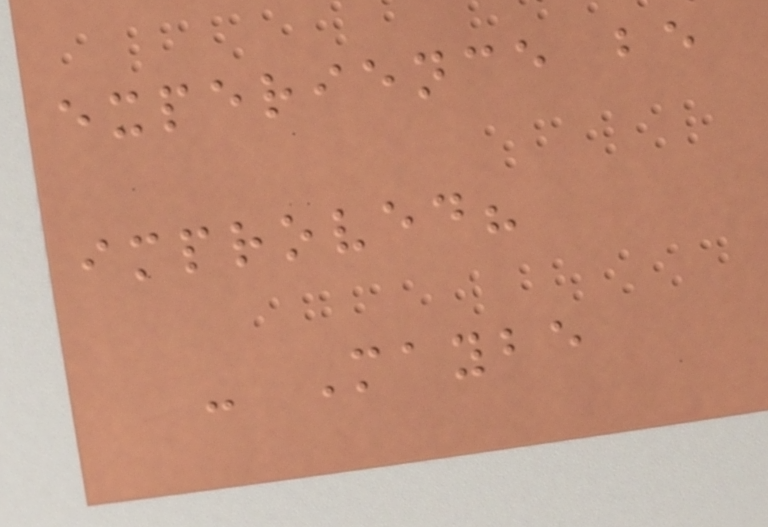experience be
improved?
- Maybe
